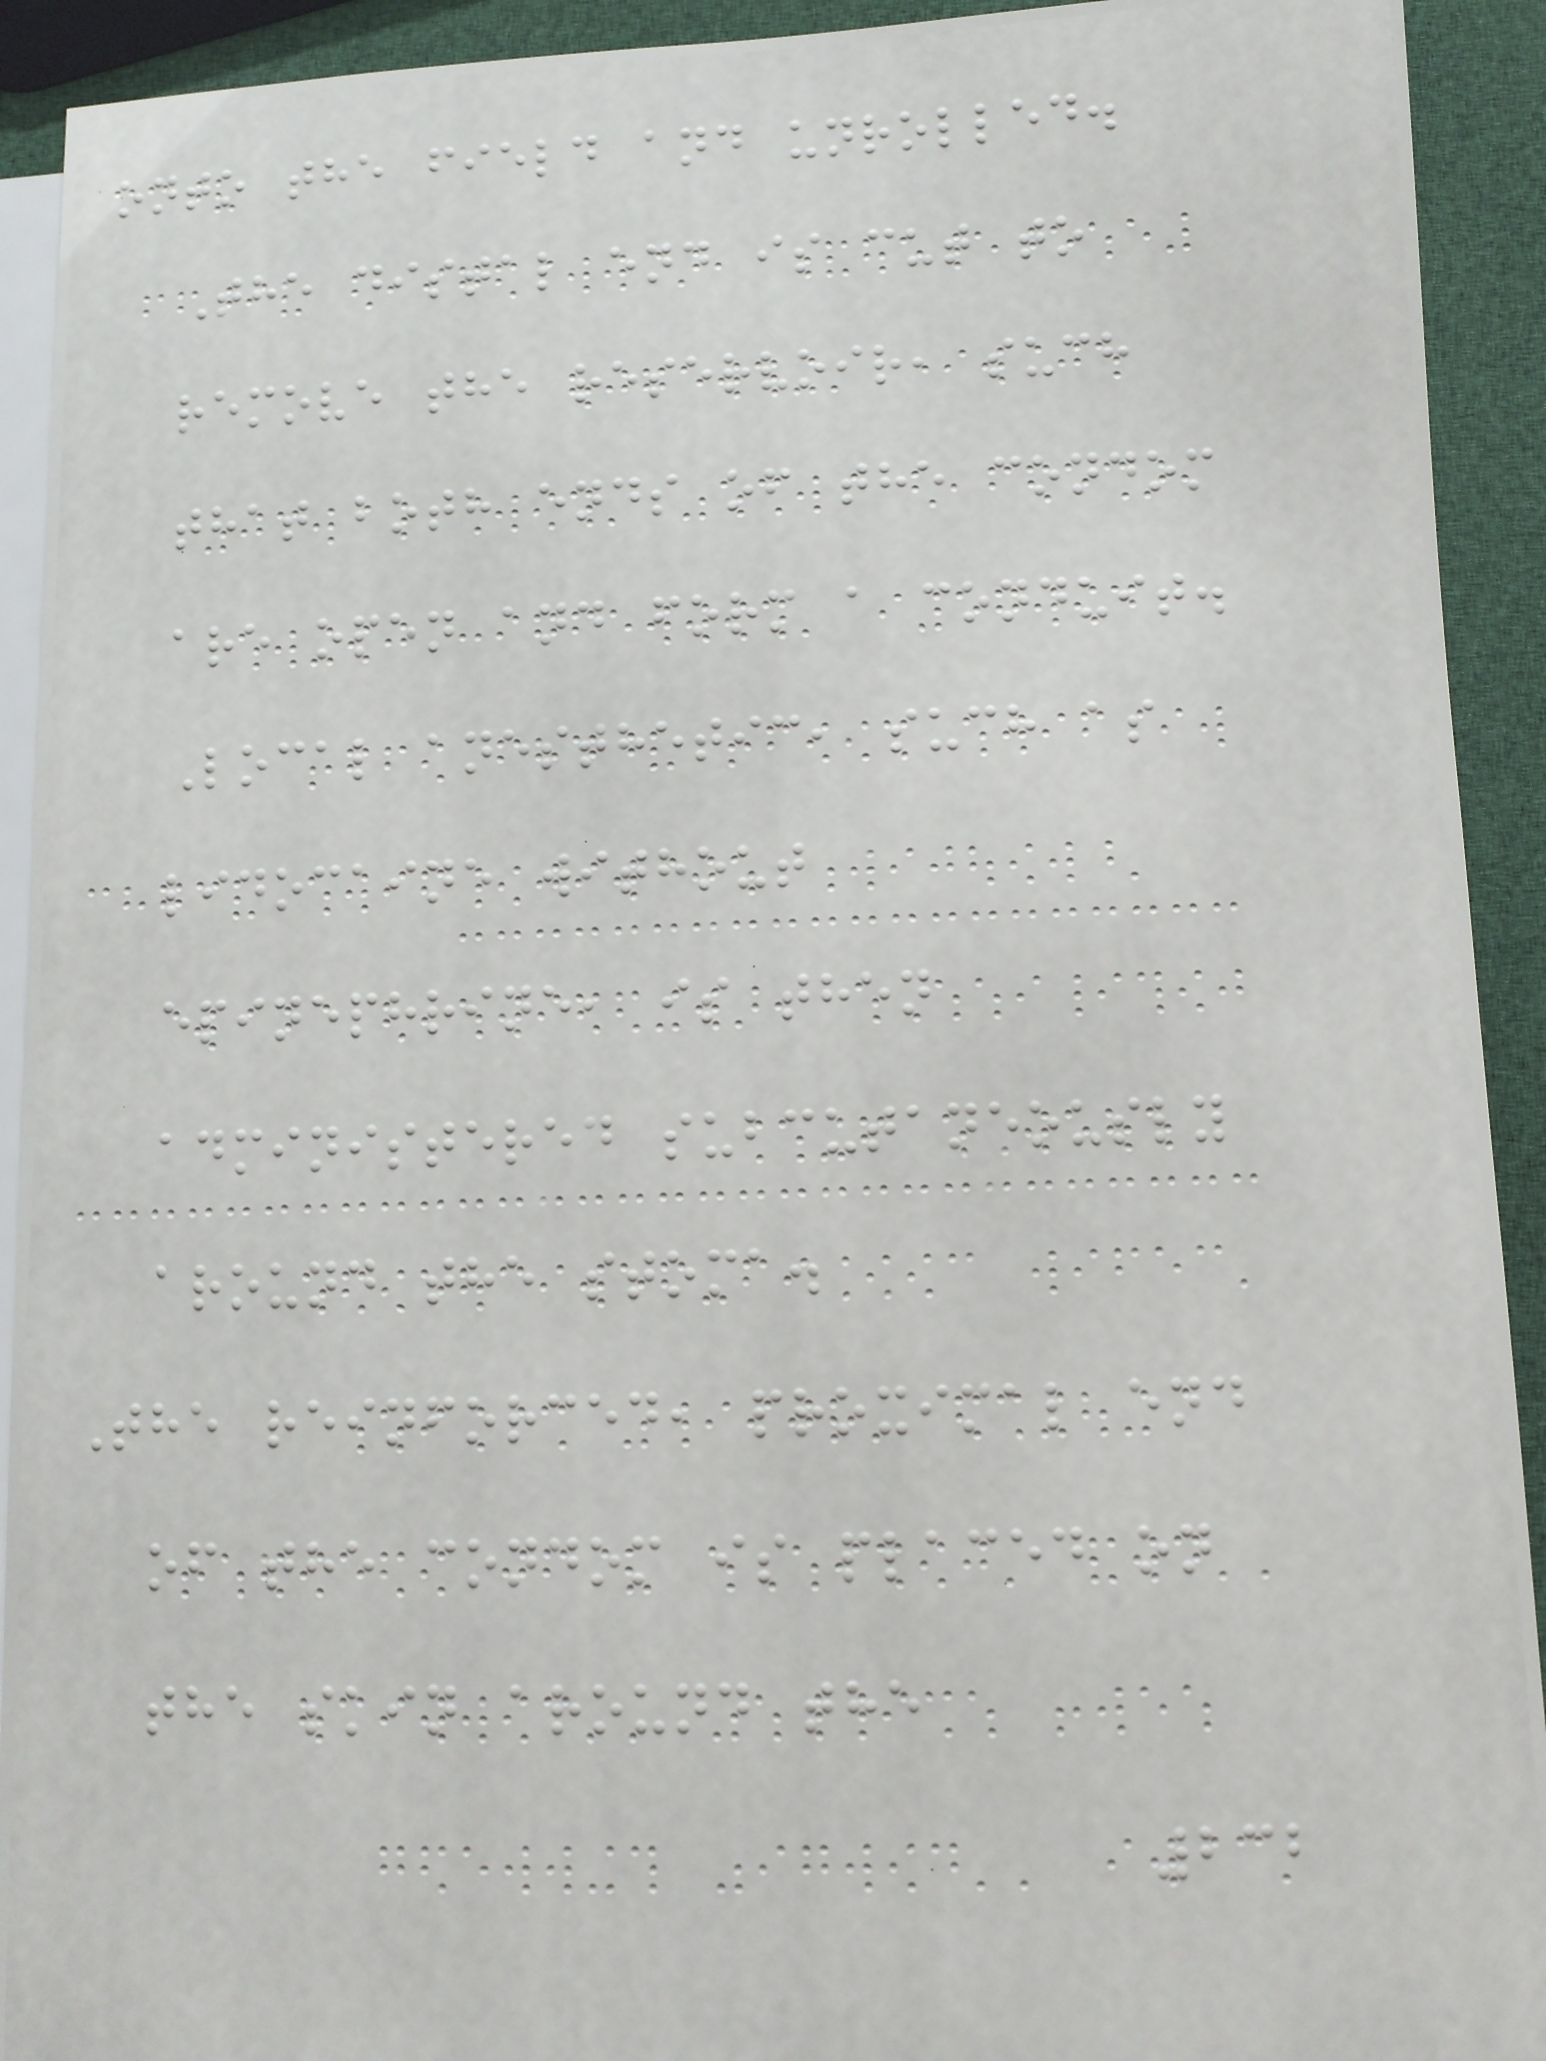onto the field and unrolled.
The distal end is cut to
remove the reservoir, such
that both ends of the condom
are open and form a conduit.
Local anesthetic, such as
lidocaine without
epinephrine, is then
administered subcutaneously
around the stoma.
The reinforced, proximal end
of the condom is placed on
the skin around the
232
